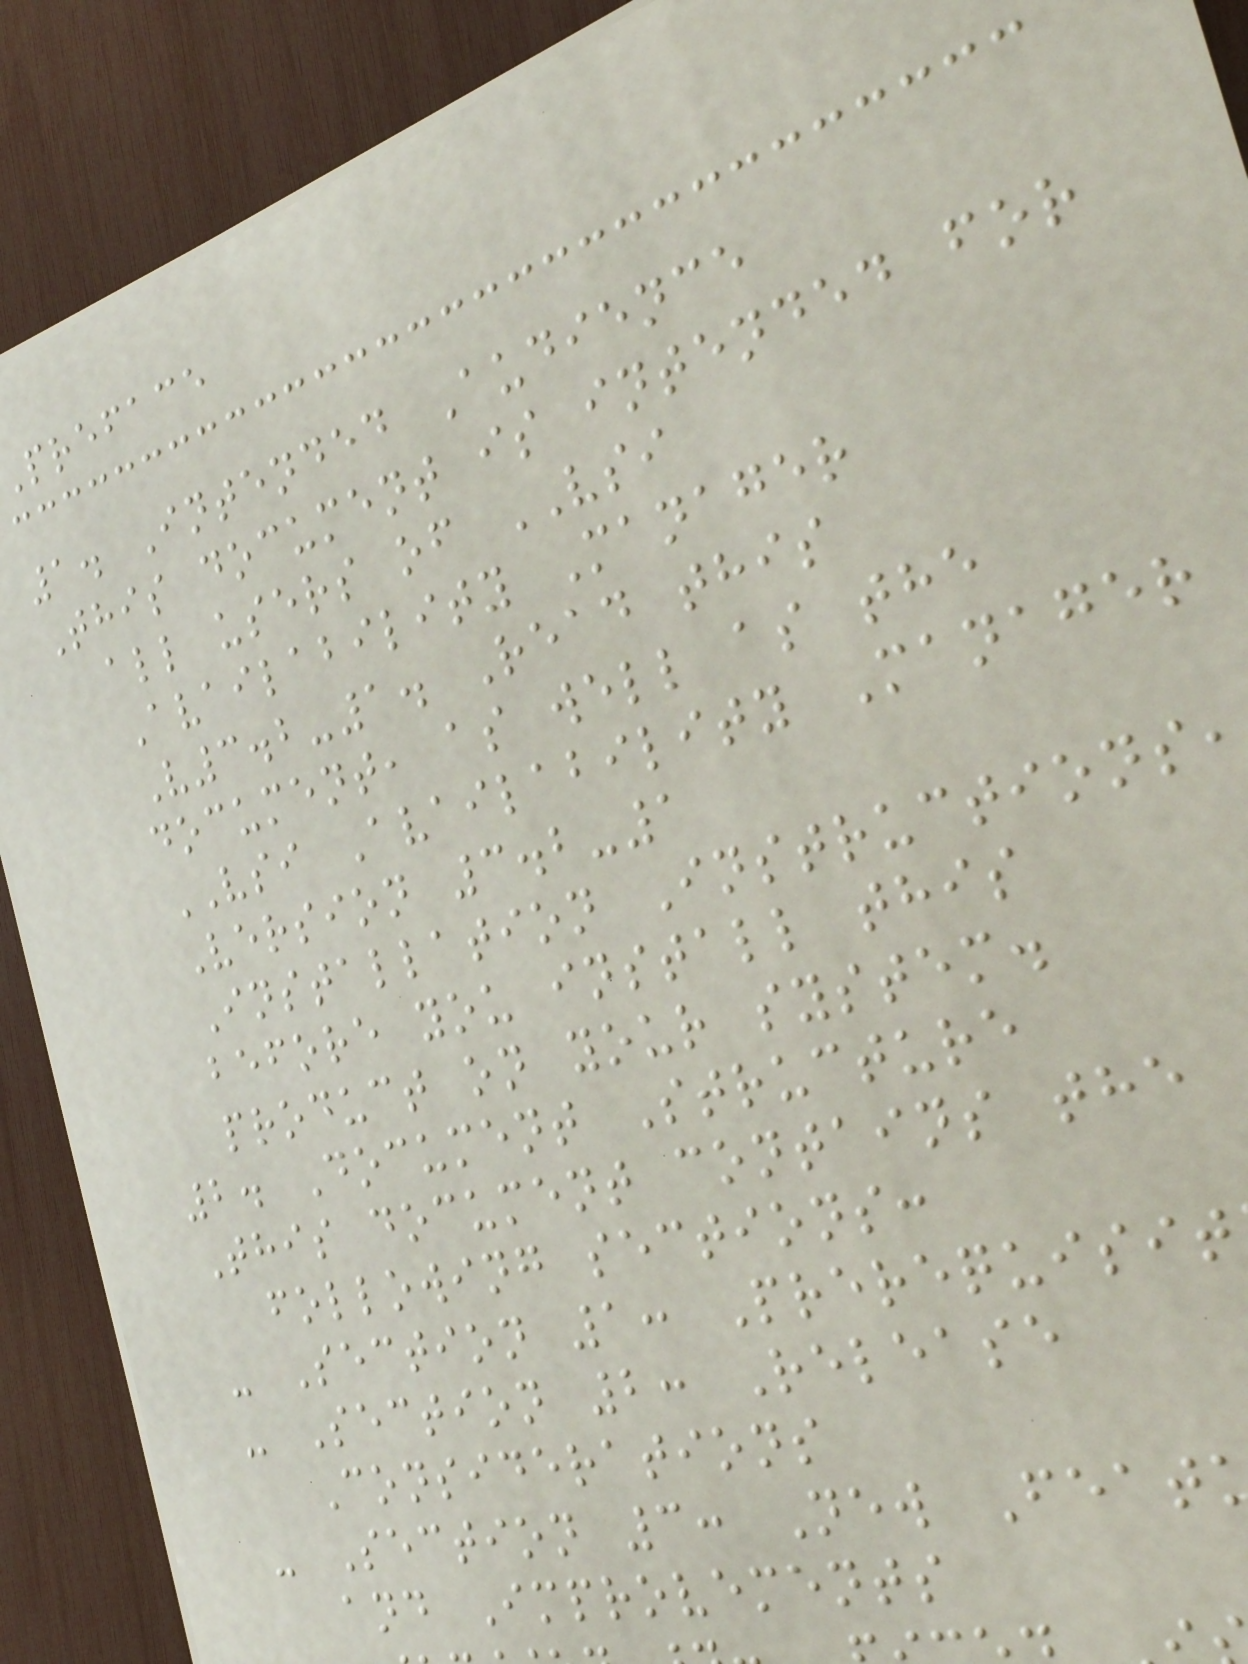preface
1. Intended Audience
This document is intended for
all users of VSI
Availability Manager
V3.2-1. Read this
document, as well as the
VSI Availability Manager
Version 3.2-1
Installation Instructions,
before you install this
product on your system.
2. Document Structure
This document contains the
following sections:
- Section 1: Prerequisit
- Section 2: Release
Considerations
- Section 3: New Feat
and Improvements
